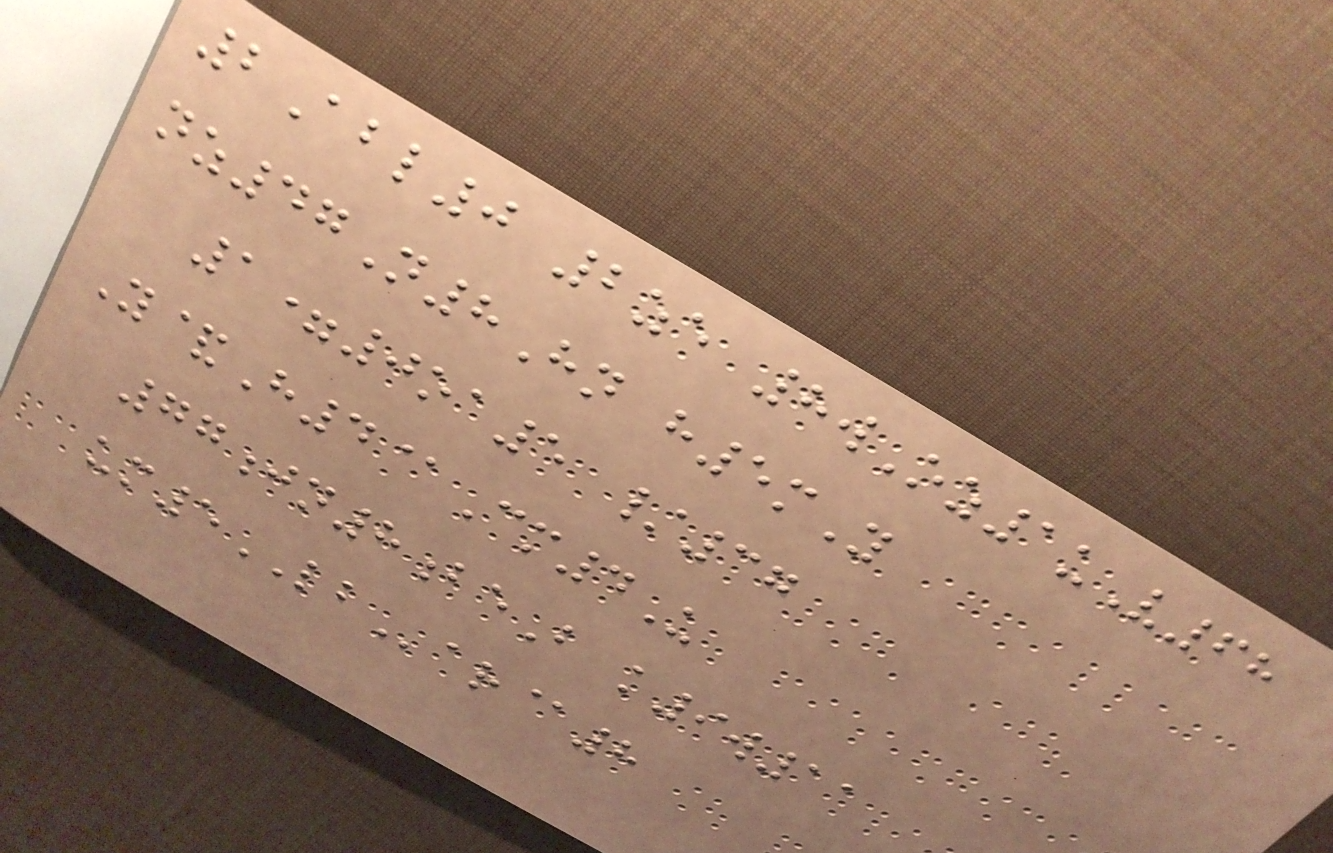2Abl0 2ze 8wOz1uV68
nz47N8Hn h5mY
1=0oa5 /37
Y&H4@Cm4U
77jn8beB k9w11
um5LBar@8
